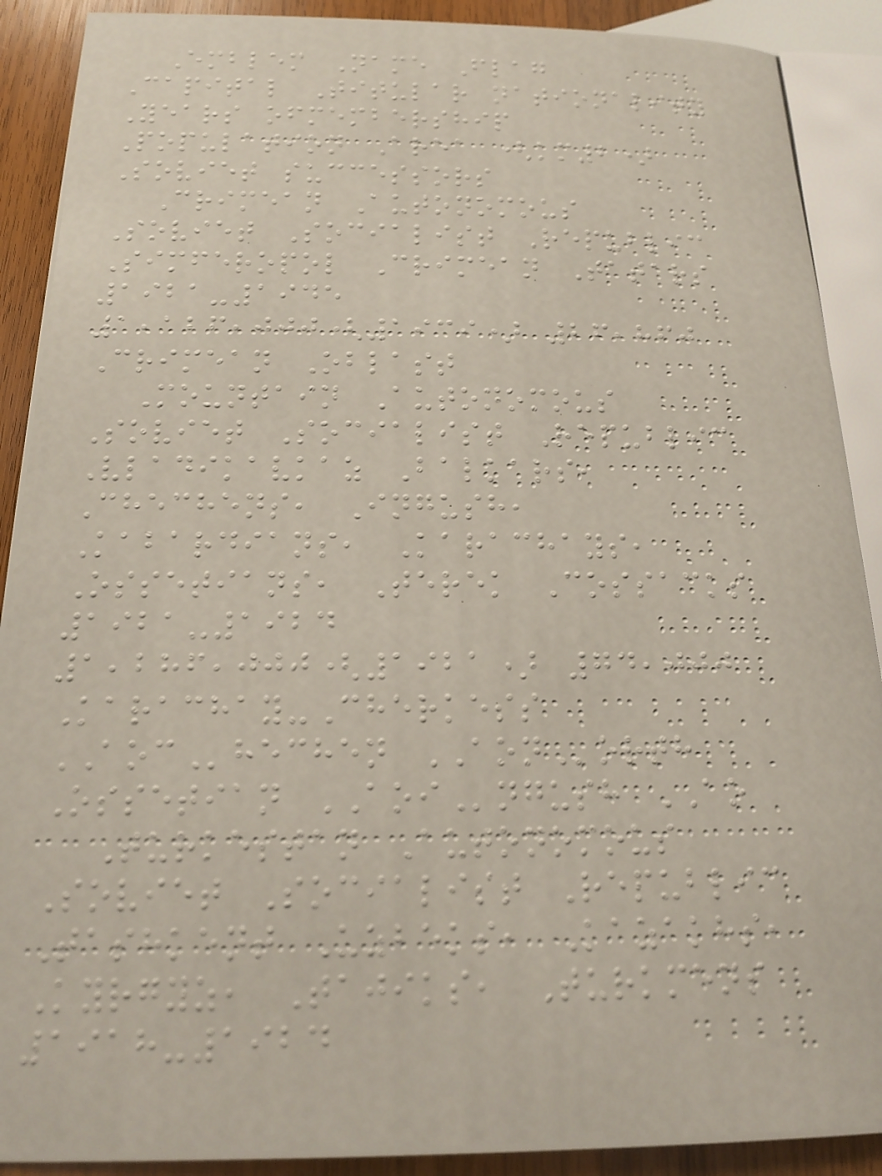Emblem Name Flag
Capital Titular nationality
Years ofmembership
Population Area (km2)
Soviet successors
Crimean Autonomous
Soviet Socialist Republic
Simferopol Crimean Tatars
1921-1945
1,126,000(1939) 26,860
Crimean Oblast
Mountain Autonomous
Soviet Socialist Republic
Vladikavkaz Balkars,
Chechens, Ingush,
Kabardians, Karachays,
Ossetians, Terek Cossacks
1921-1924
1,286,000(1921) 74,000
Karachay-Cherkess
AOChechen AONorth
Ossetian AOIngush AO
Turkestan Autonomous
Soviet Socialist Republic
Tashkent Uzbeks, Kazakhs,
Kyrgyz, Tajiks, Turkmens
1918-1924
